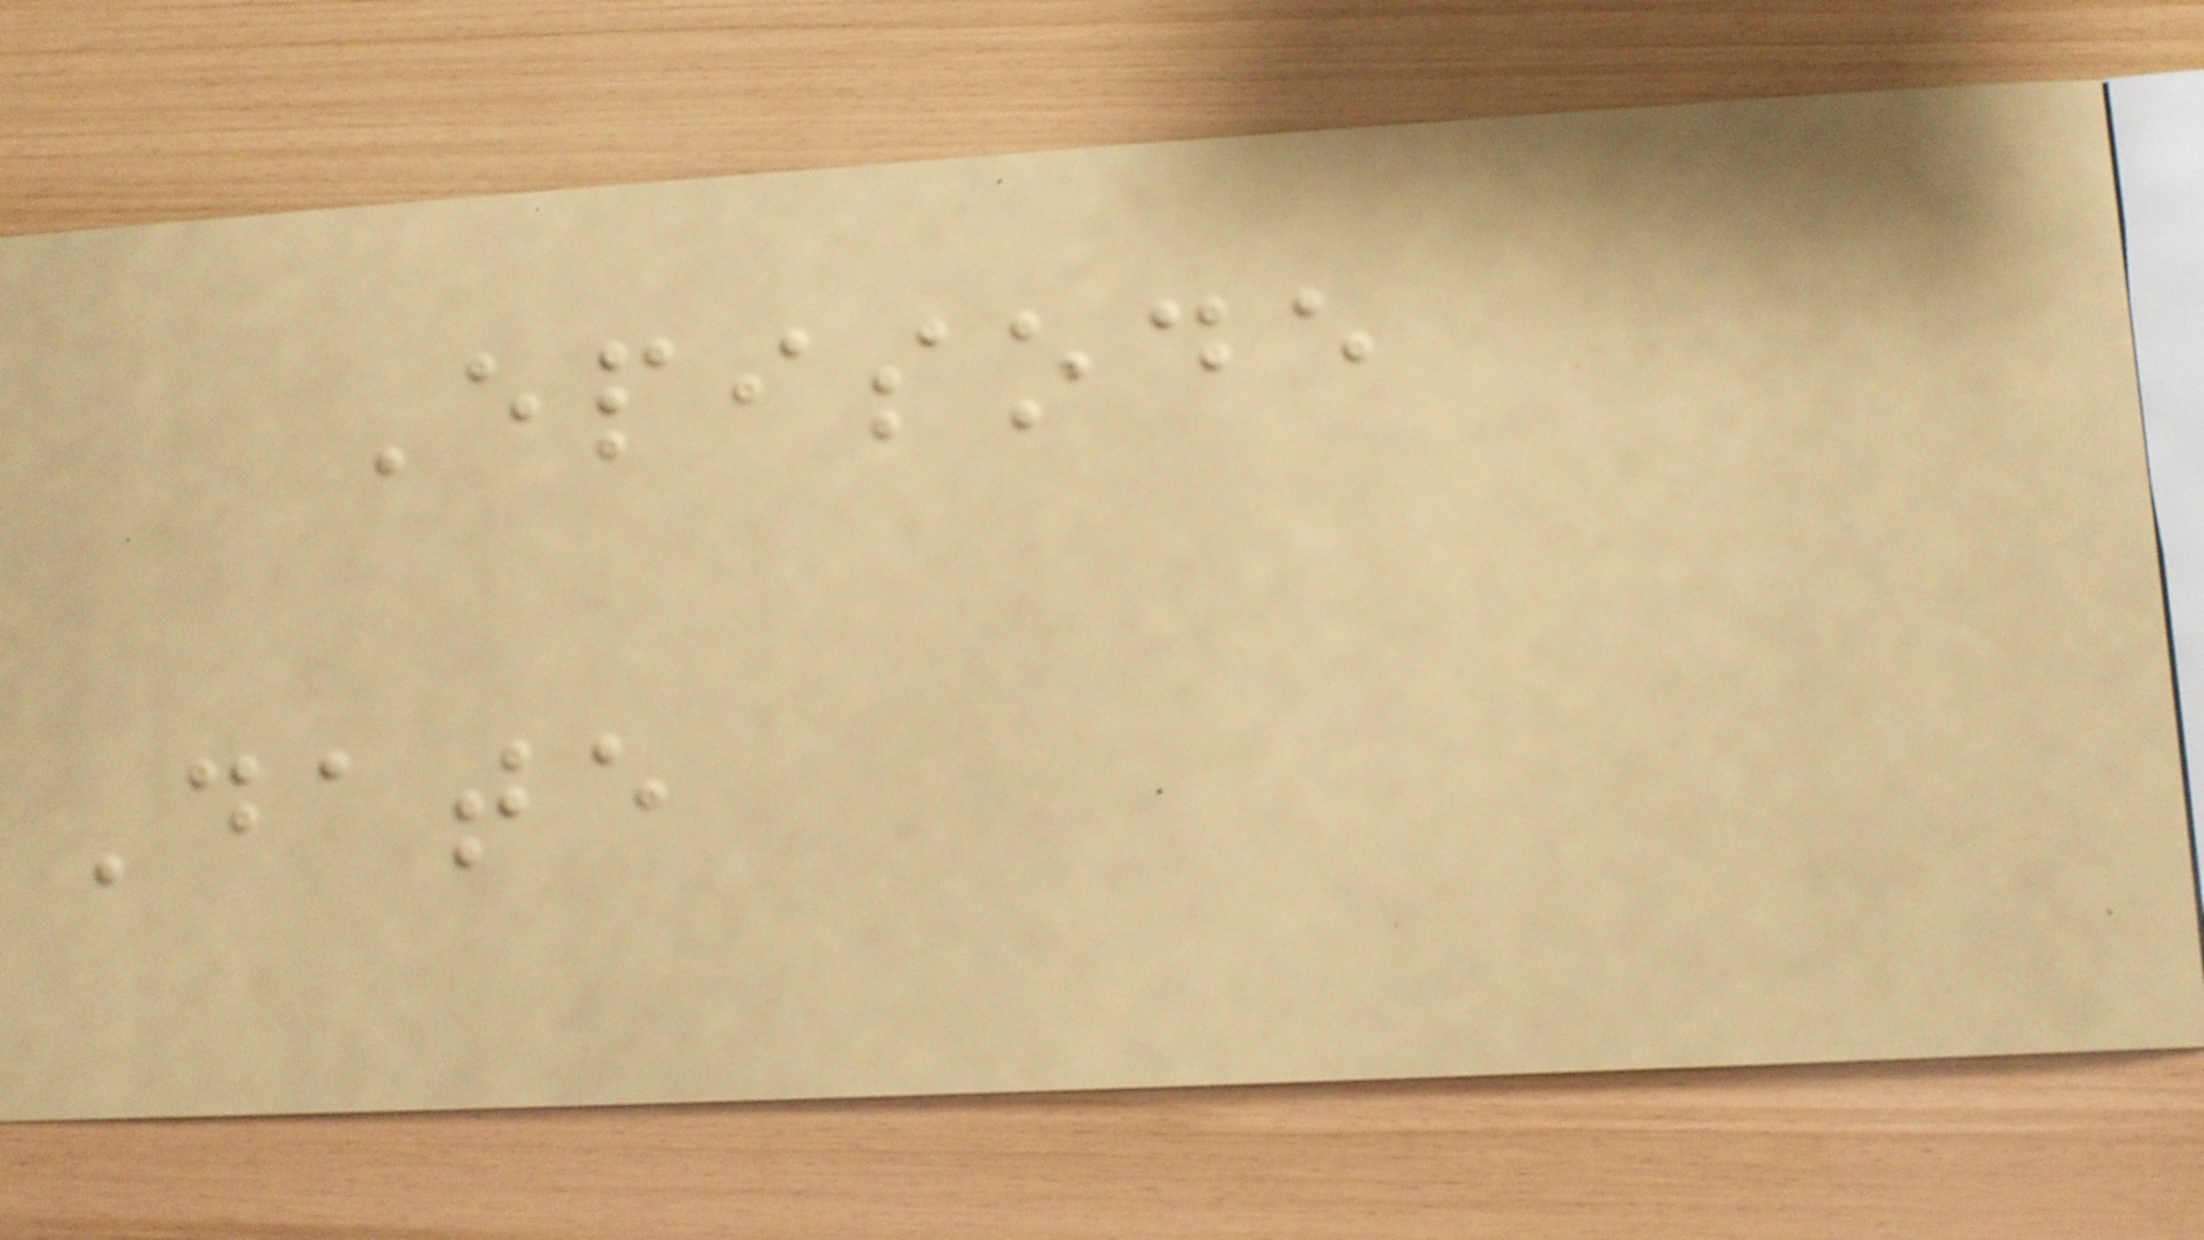Episode
Date
